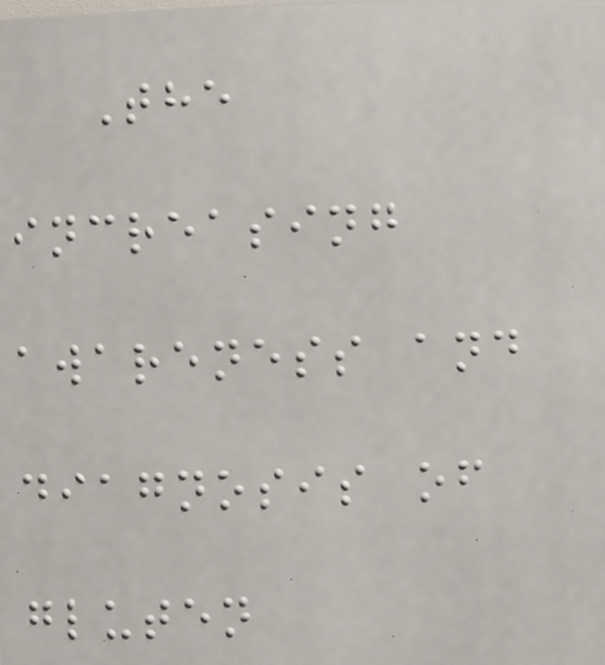The
increasing
awareness and
diagnosis of
gluten
